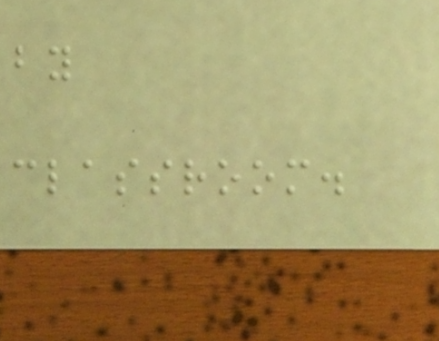by
classroom.
